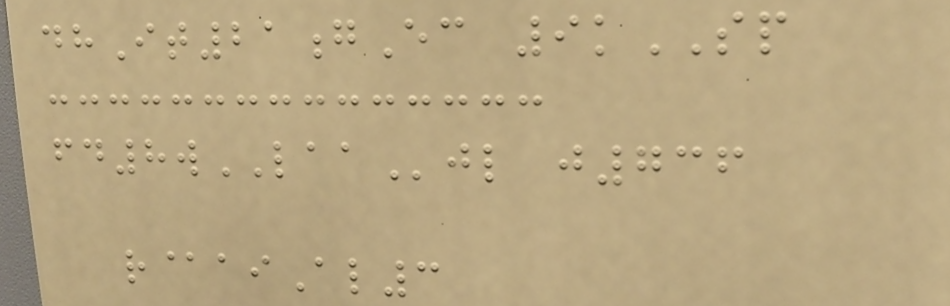dhIt21gEc 9kSP
fd8wLAAjl j736
r@aiAl3
